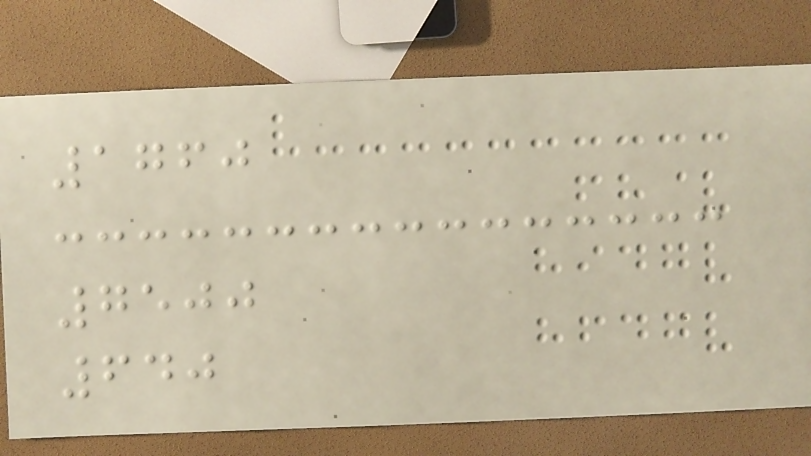1760
7500
640
